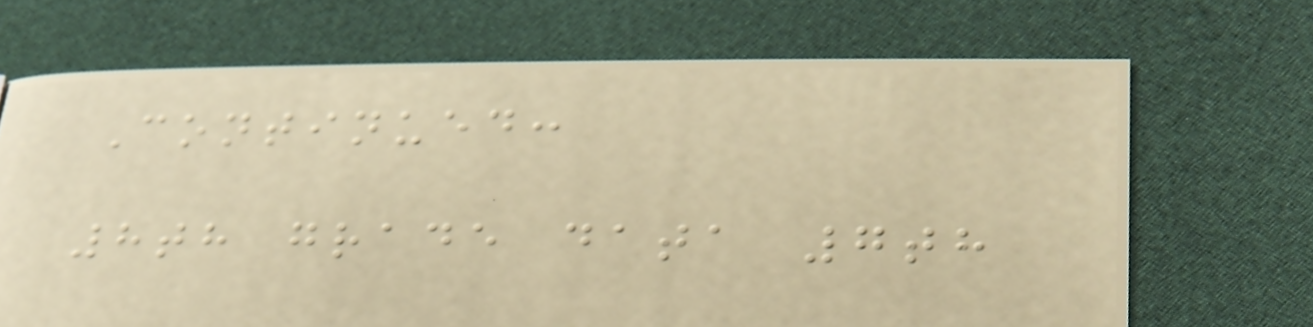Continued:
8th grade data 7th
